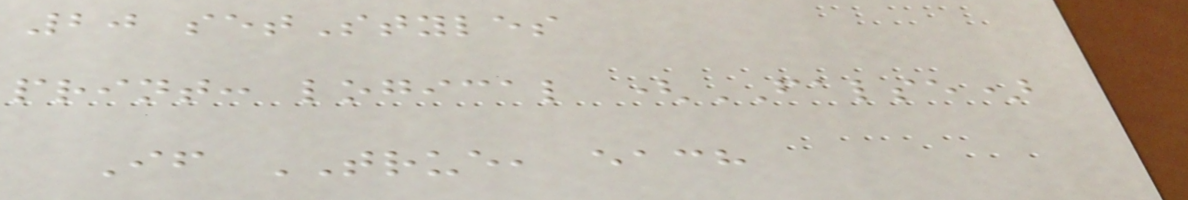20 setStyles
print: logical (FALSE)
If TRUE, each
